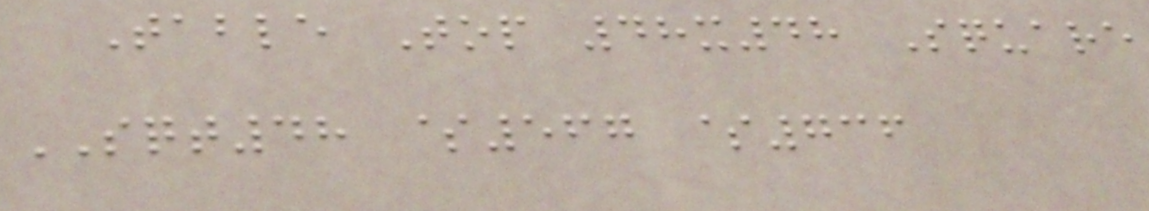Table Top 48x48 Square
SQT48 $567 $736
